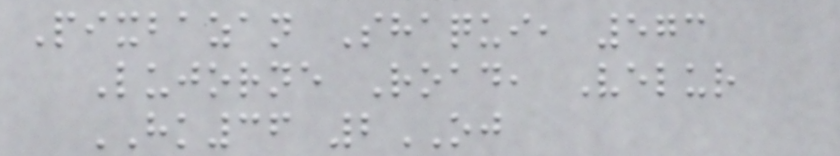Pixbazan Shaqui, 573
Lujorne Road, Velur
HK36 2OJ
